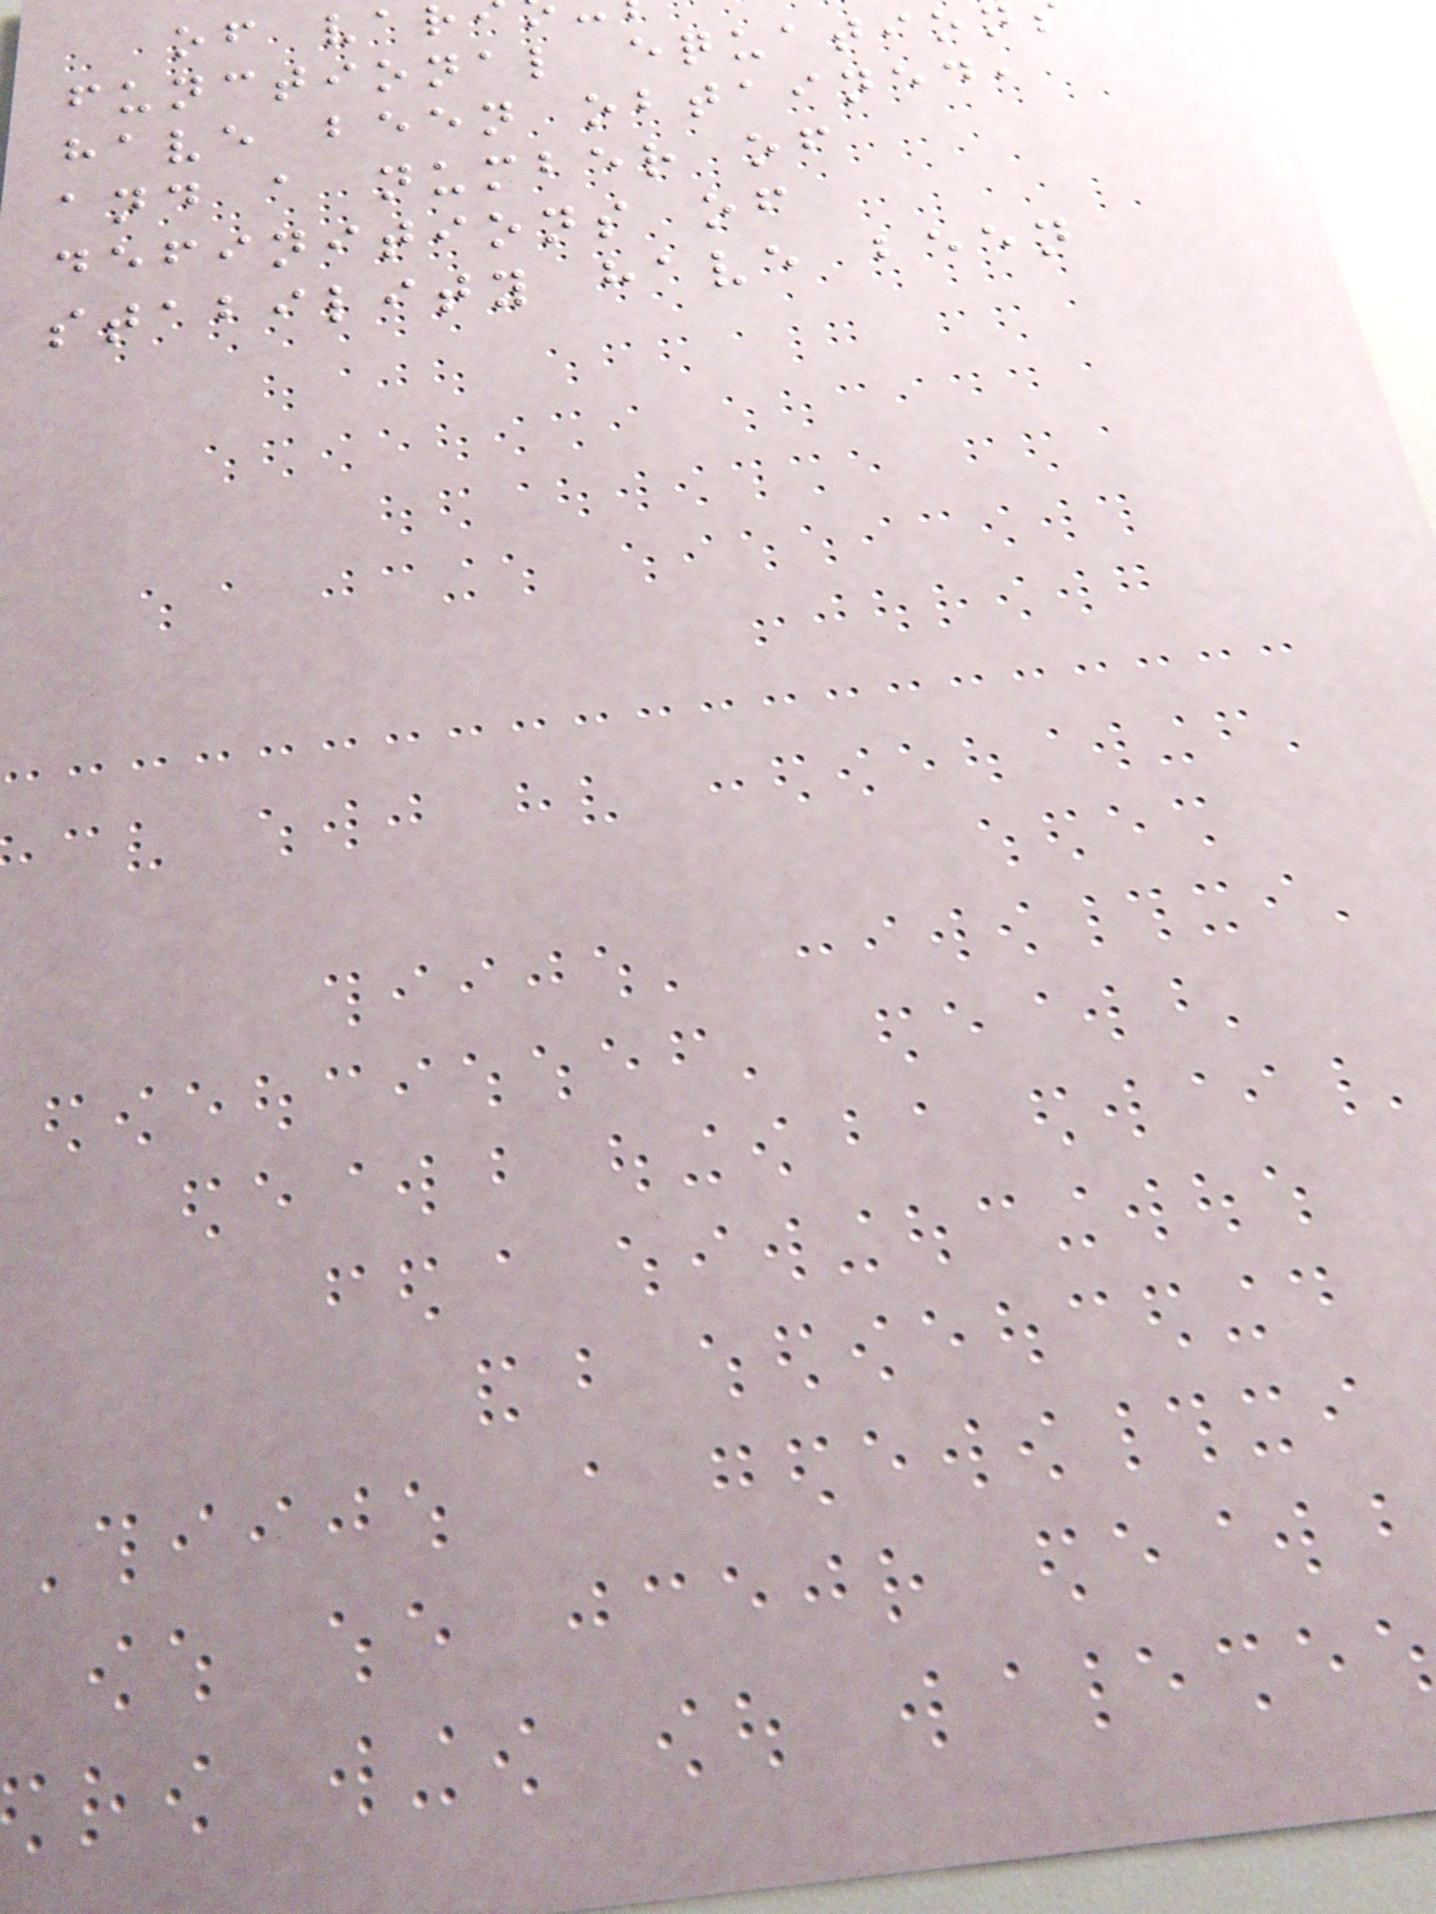of var
functional equation
have been obtained,
and a number of
definitions of
stability have been
